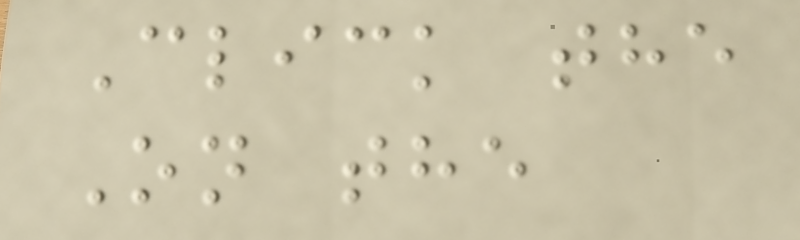Click the
On the
